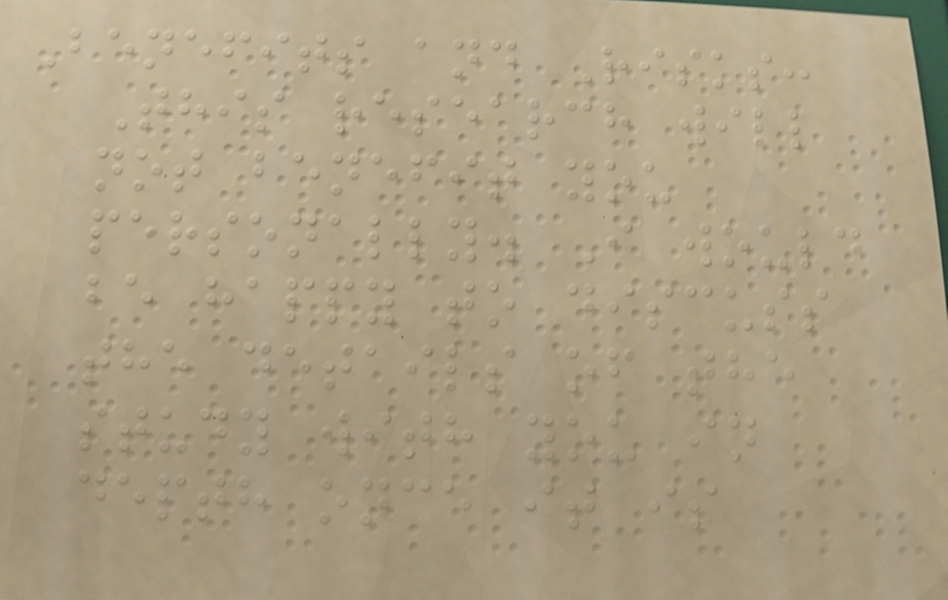Benefits and Risks:
This research will
not benefit you
personally. I would
be happy to discuss
the details of the
study with you in
depth once it is
